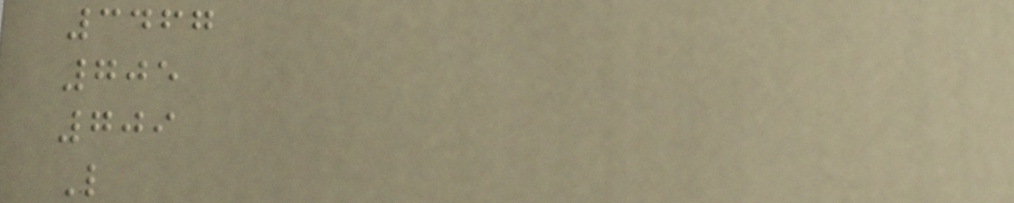3467
705
709
L
